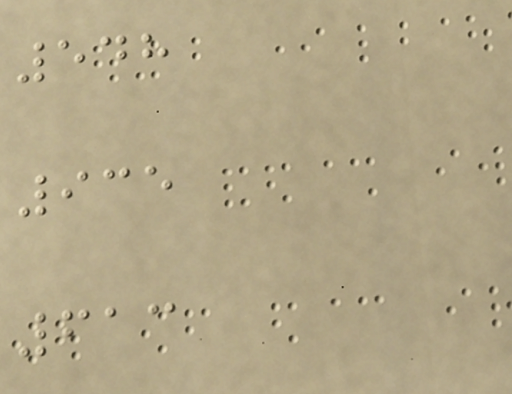548
935
613
